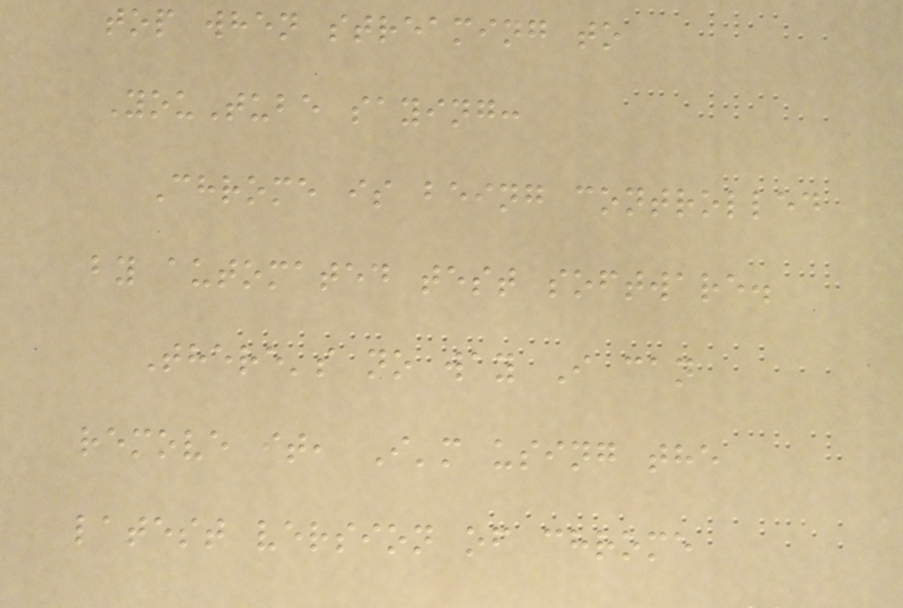top when streaming to
YouTube saying:
Chrome is being controlled
by automated test software.
There's no way I can
remove it, I'm using the
latest version of chrome
